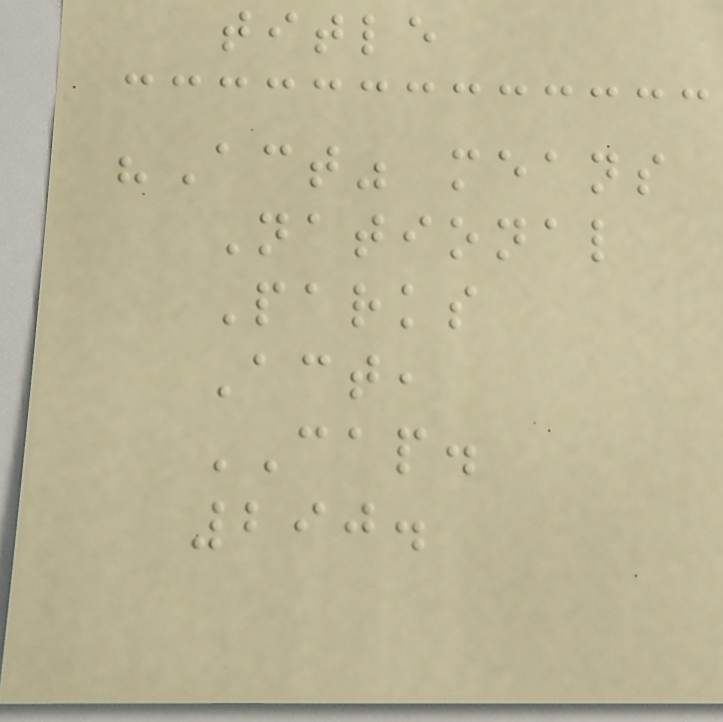title
"Act" means
National
Parks
Act,
CAP.
290.
